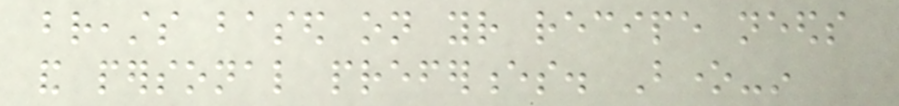breasts based on your recipe needs
and personal preferences. Bone-in
